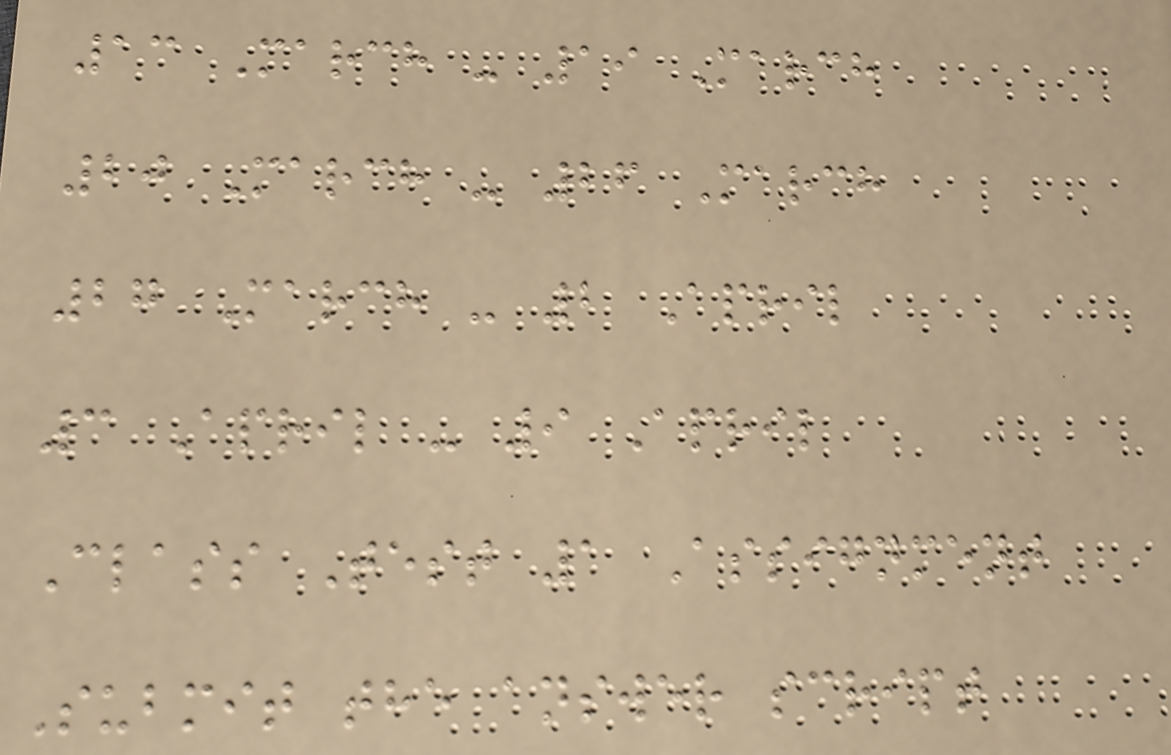13 March - 19 March
20 March - 26 March
27 March - 2 April
3 April - 9 April
Class Test 1 Assignment
Submit the answer script
